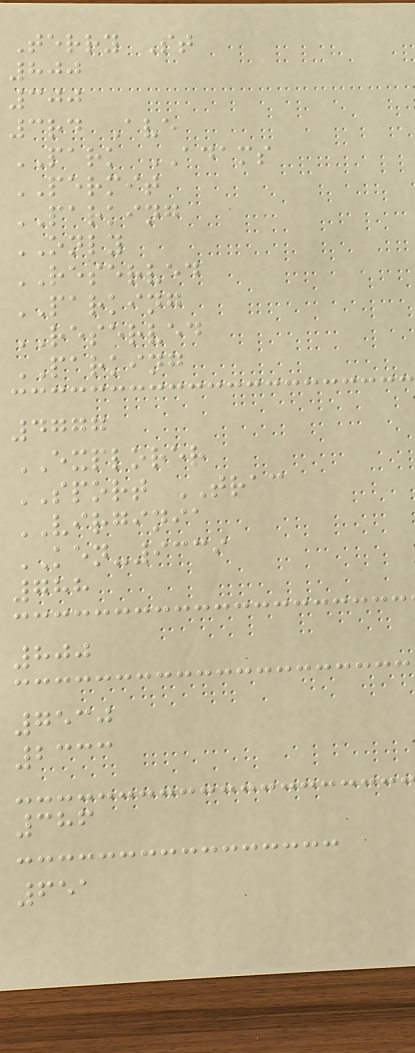Terry St
800
300
3rd Ave
PARK ADAMS
PERMIT
PARKING
ONLY
RESERVED
PARKING
RESERVED
PARKING
4777
EXPLORER
SPORT TRAC
VIRGINIA
KEN-9339
788
800
7530
2333
386
651
